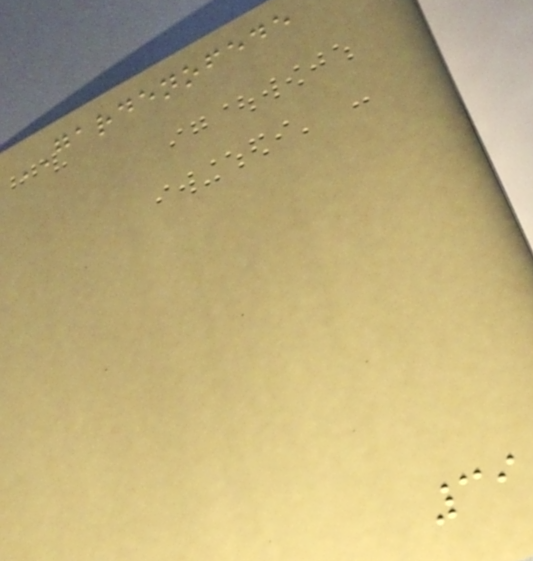GARDENOFEDE
39
